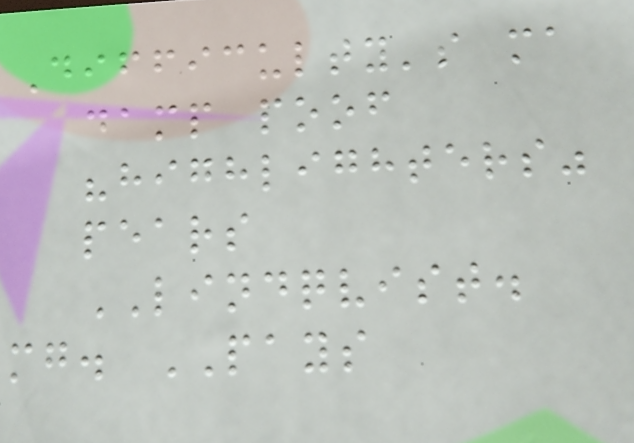Difficulty's ma
damp poof
"highlighters"
pears
LINDQVIST.
mg. PAYS
